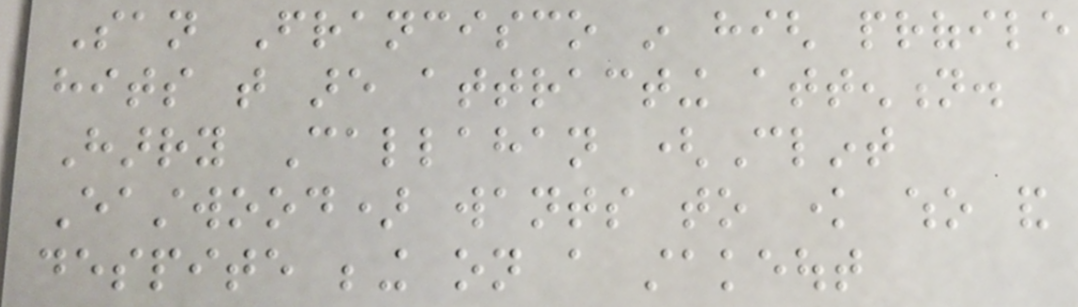San Francisco in high profile
hits that are attracting attention.
Harry Callahan (Clint
Eastwood) wants to know who and
despite being on a stakeout
